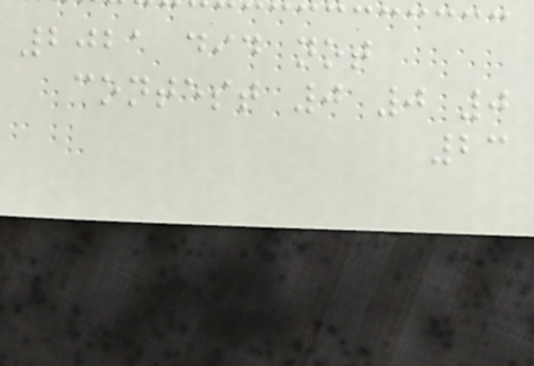2021 did not
contest 0 0 0
23
